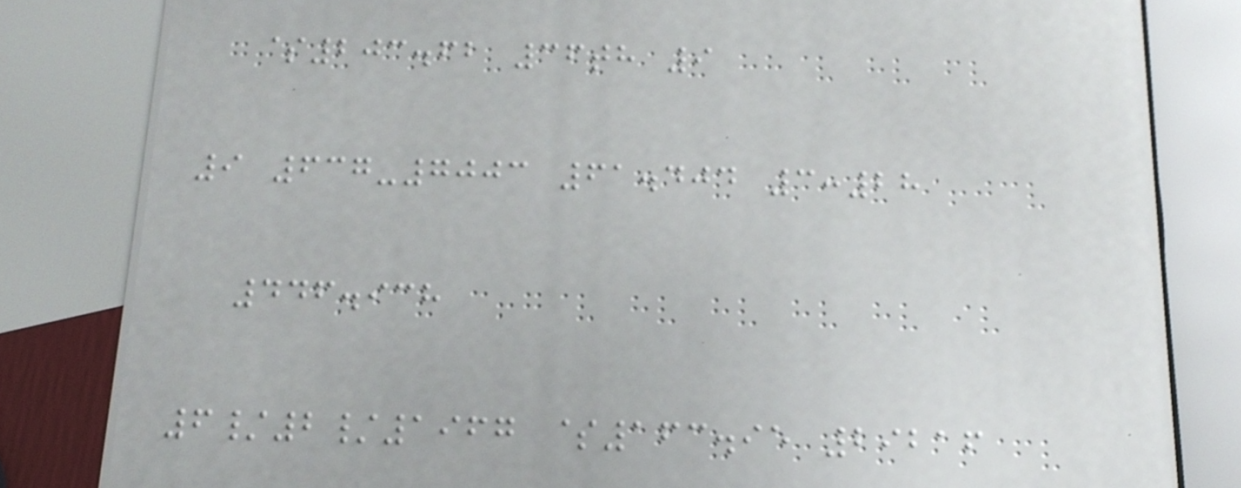$203.62 36th 9
9 637-7003 61.404 3:28
446.938
6/2/1967 $163.95 29216
